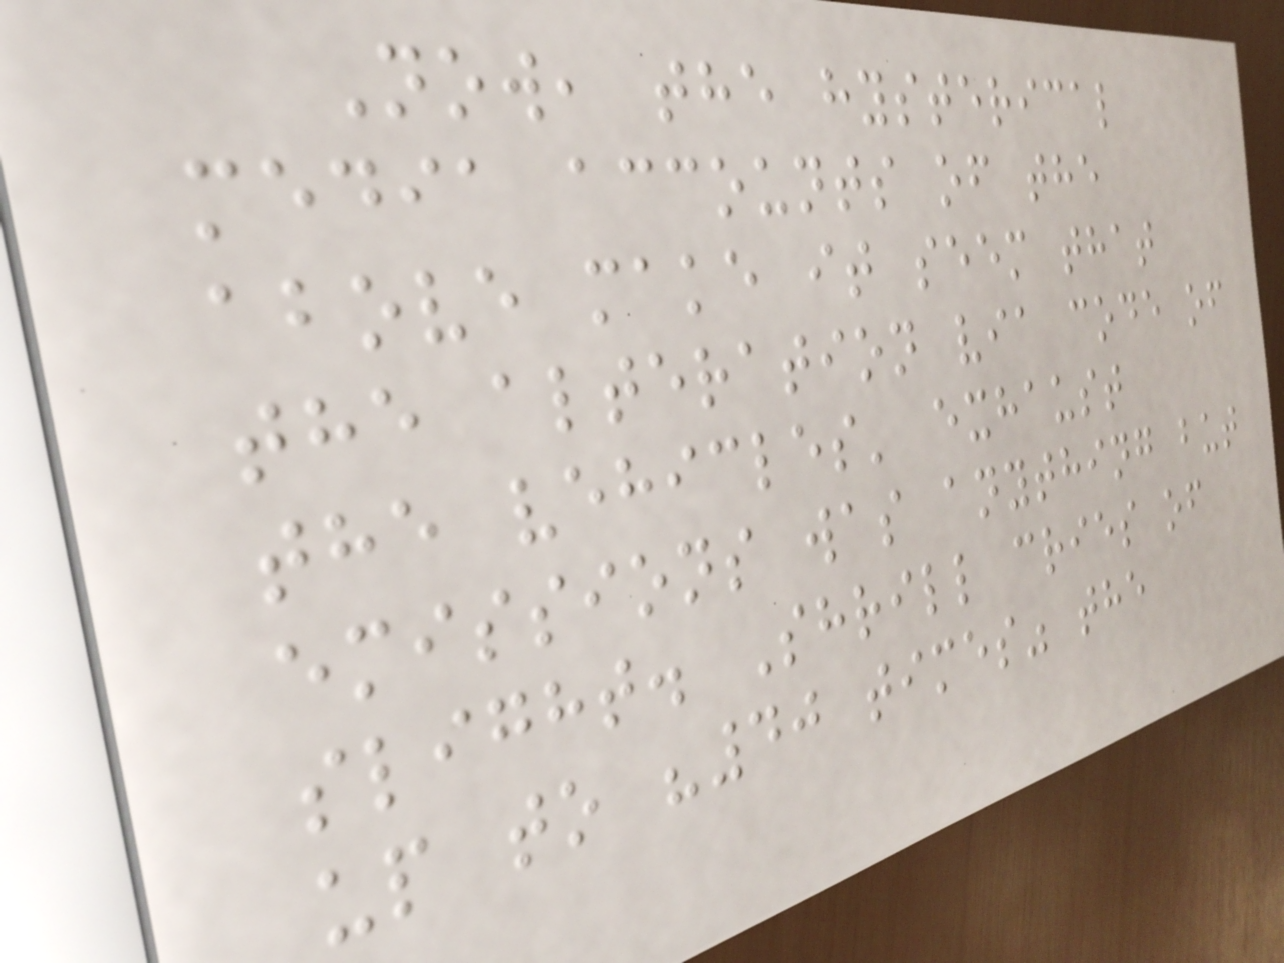Now, the hysterical
media accounts of the
above make it seem that
the alteration via code of
the vehicles' exhaust
emissions was anything but
slight. Shrill cries of
up to "40 times" the
